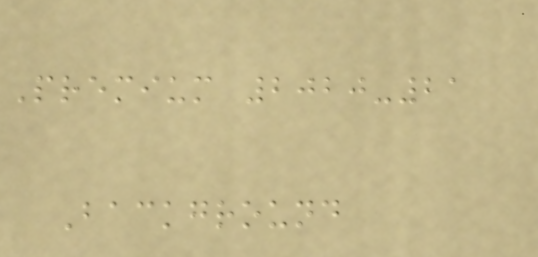Premium 2020-21
Background
